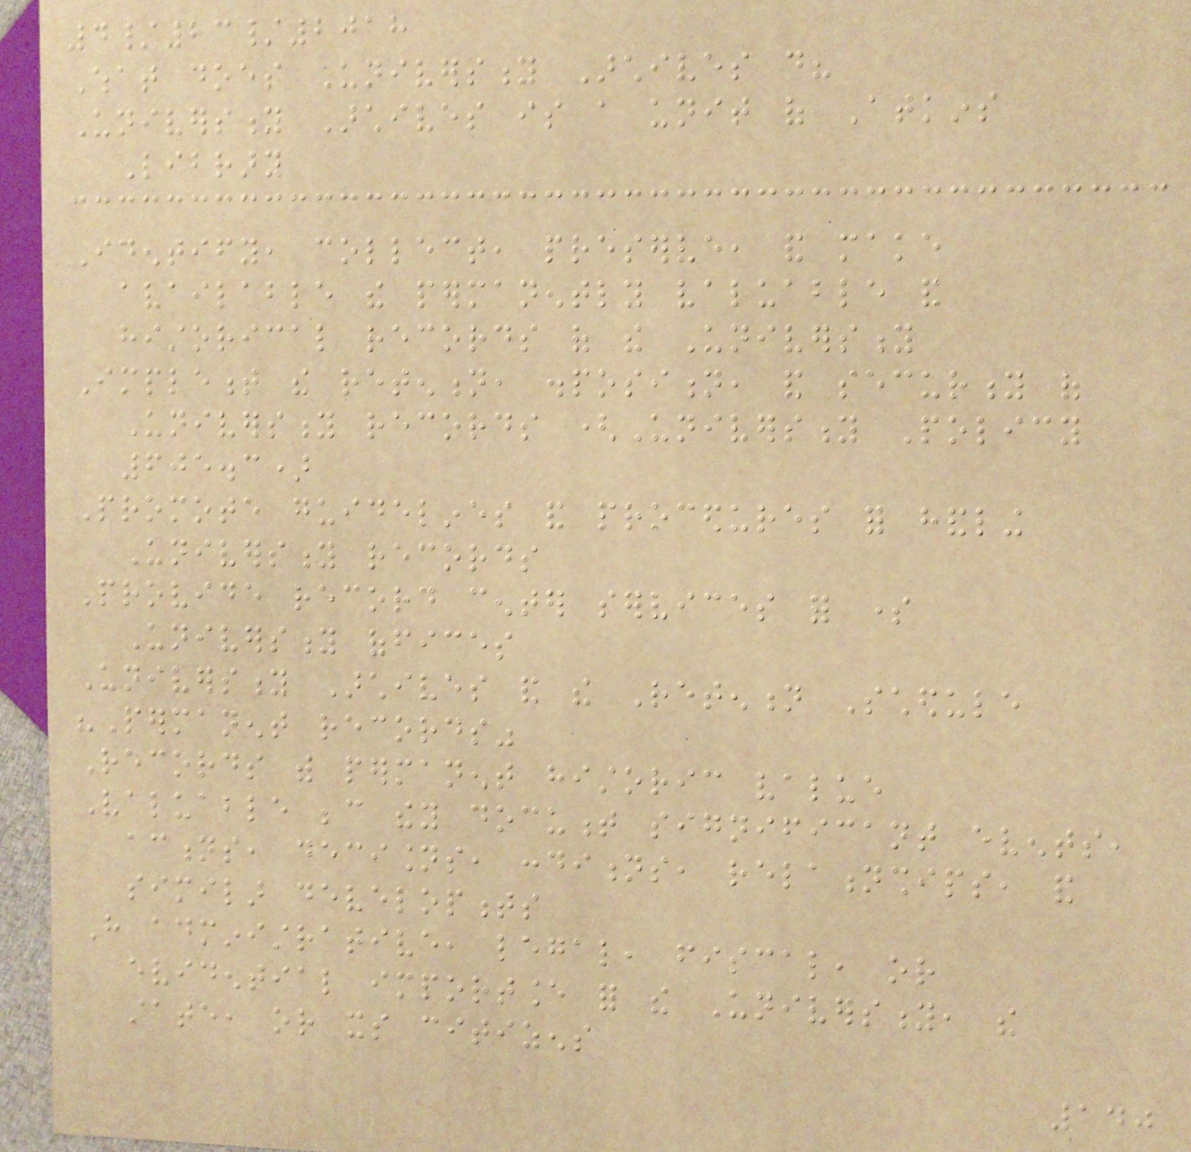4/23/2018
What does University Archives do?
University Archives is a unit of Atkins
Library
Identify, collect, preserve, and make
available the permanently valuable and
historical records of the University
Implement the retention, disposition, and security of
University records (University Policy
605.3)
Promote guidelines and procedures for handling
University records
Provide record center services for some
University offices
University Archives and the Retention Schedule
"Permanent records"
Records with permanent historic value
Valuable because they document significant events,
actions, decisions, conditions, relationships, and
similar developments
Have administrative, legal, fiscal, or
evidential importance for the University, the
state, or its citizens
140
